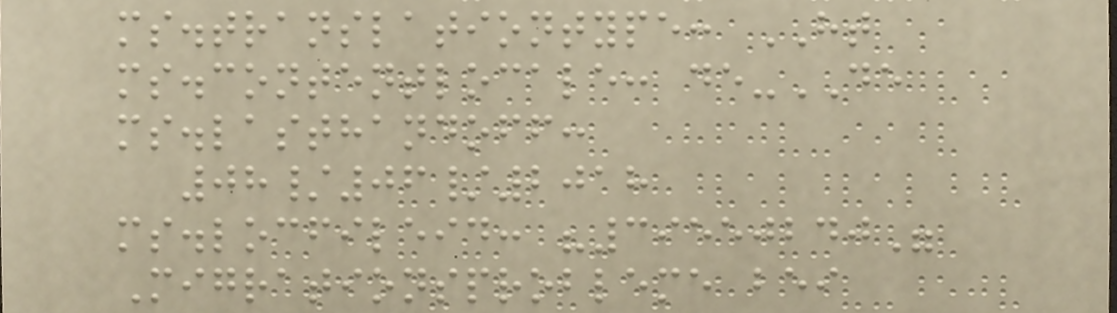ms.translationtype: HT
ms.contentlocale: de-DE
ms.lasthandoff:
08/06/2018
ms.locfileid: "39550240"
Migrationsprobleme bei
